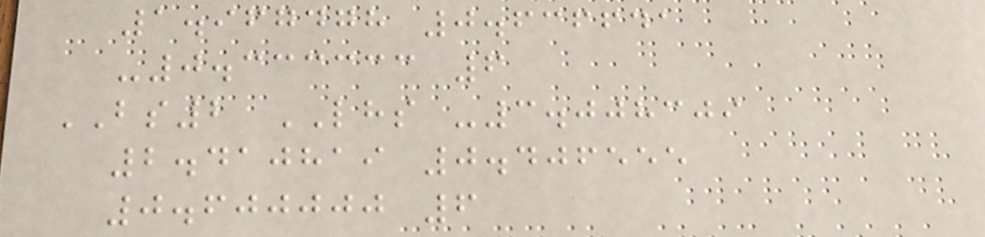1.967478 0.636641
-0.333333 6
BS2 LHS -3.008309
2.410819 0.406555
0.600000 6
